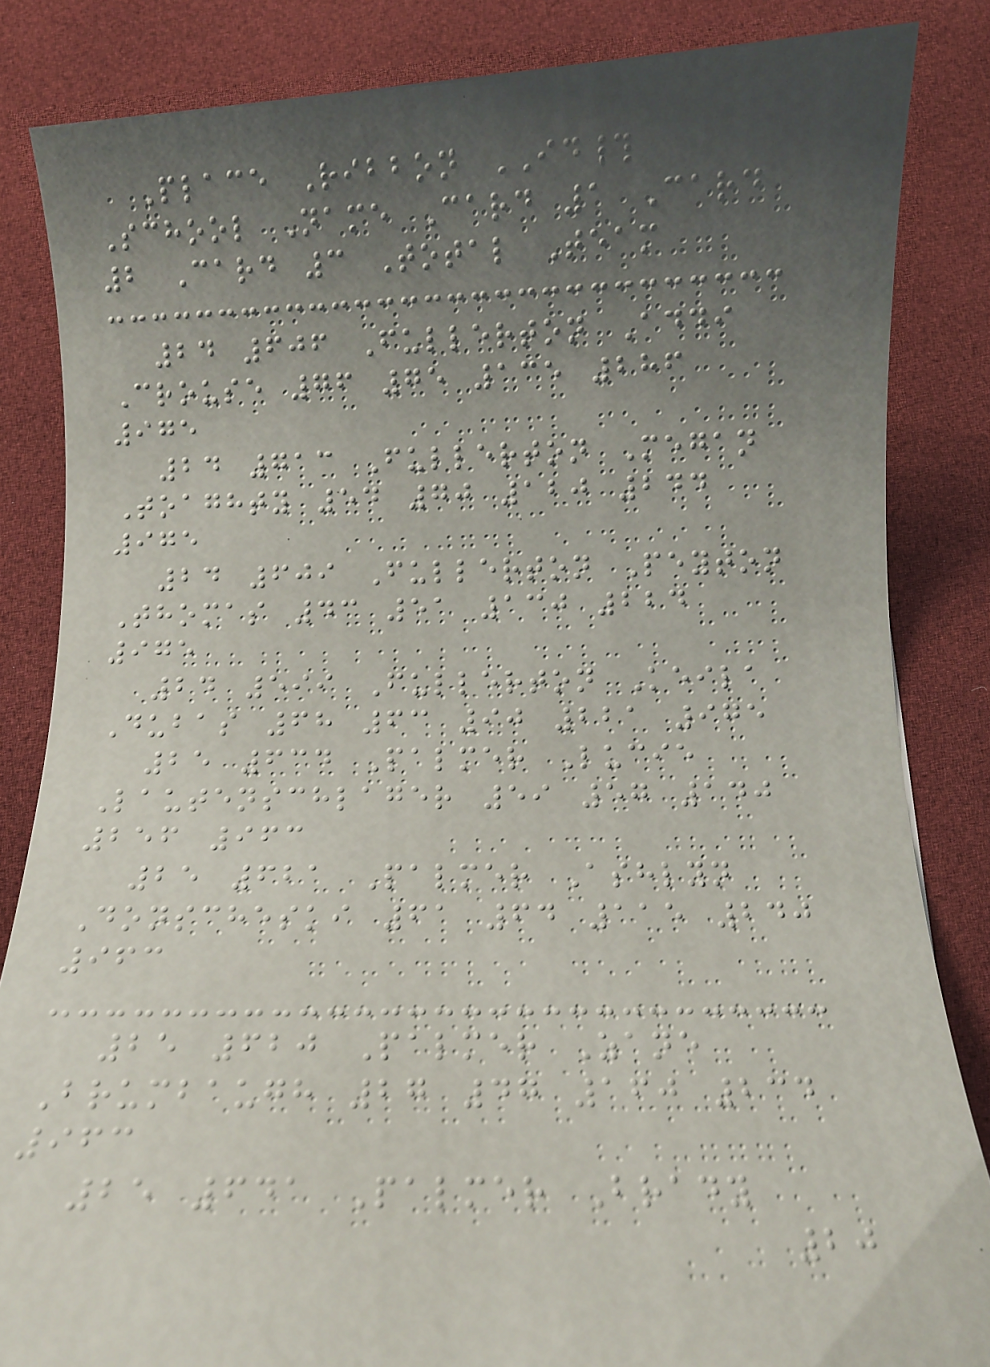Place Ribbon ID#
School Name Card 1 Card
2 Card 3 Total Team
24 606 Fullerton Addi
Crouse 76 75 135 286
975
24 713 Fullerton Megan
Toaghty 54 70 120 244
975
24 609 Fullerton Peyton
Thomas 43 51 130 224
975
24 599 Fullerton Keila
Dubas 68 63 90 221 975
25 634 Palmer Lucie
Lautenschlager 59 57 140
256 963
25 621 Palmer Ashlyn
Donscheski 61 64 115 240
963
25 620 Palmer Zane
Brumbaugh 27 47 160 234
963
25 641 Palmer Brady
20
